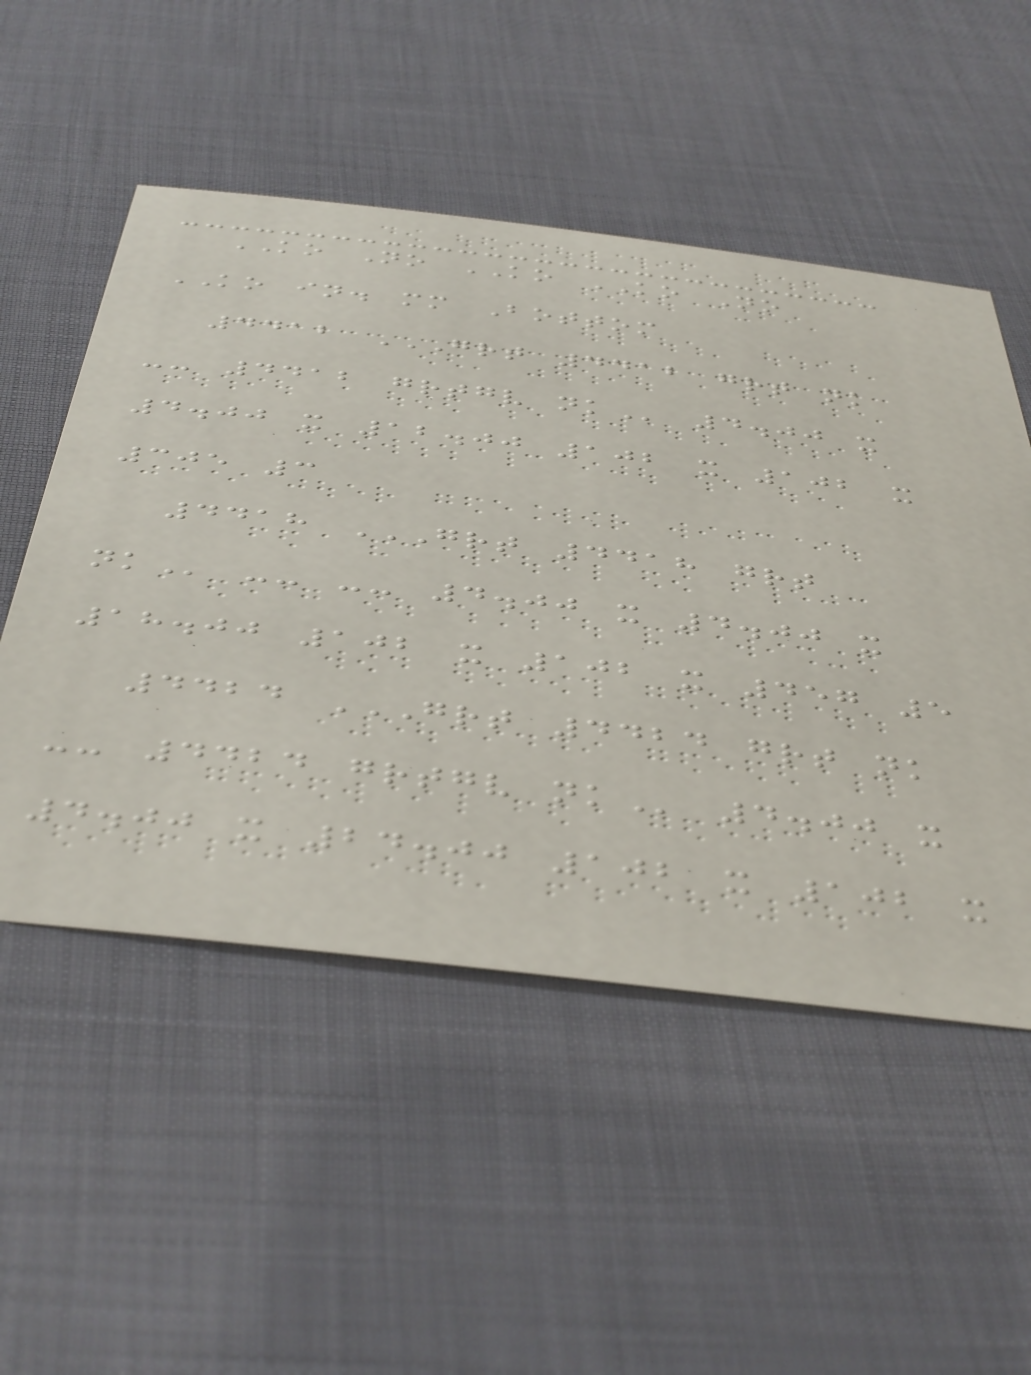KO No KO KO No
KO in. mm Bottom
4412 GRT 4412 GRT NK
-- 4412 GRTGV NK 4.00 x
4.00 x 12.00 102 x 102 x
305 3
4418 GRT 4418 GRT
NK -- -- 4.00 x 4.00 x
18.00 102 x 102 x 457 5
4424 GRT 4424 GRT NK
-- 4424 GRTGV NK 4.00 x
4.00 x 24.00 102 x 102 x
